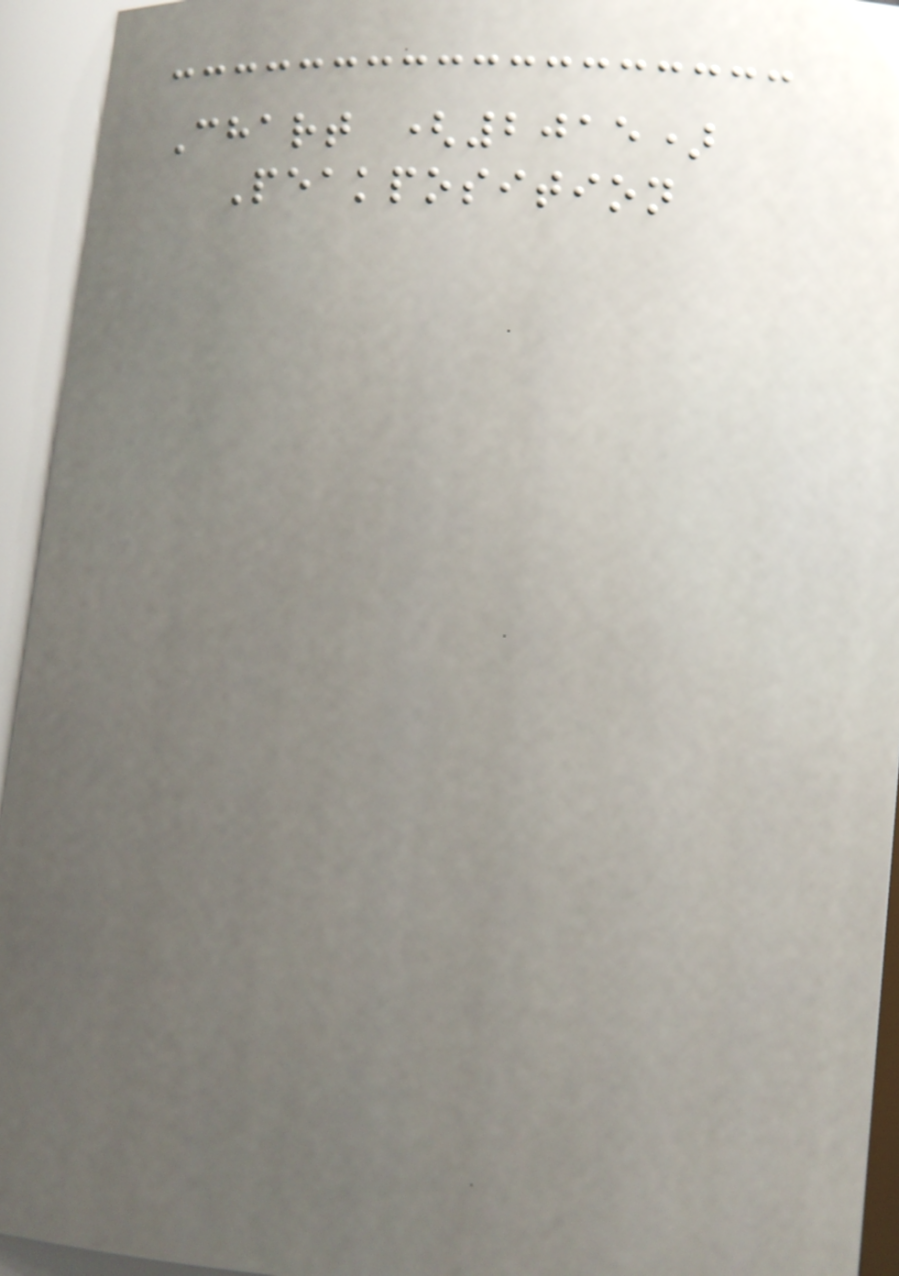Chart (2015)
Peakposition
